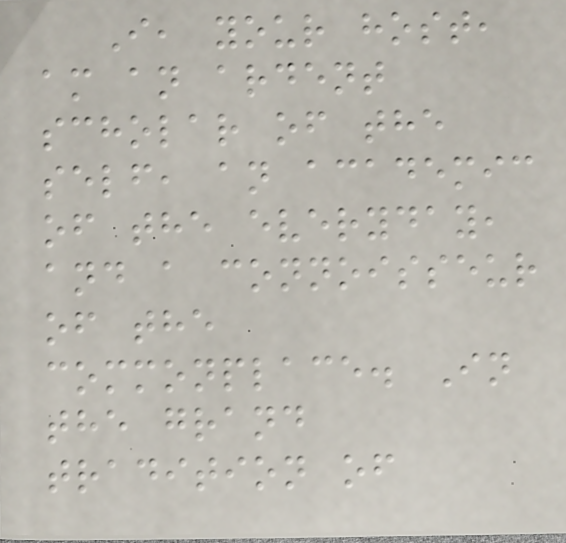I, your host,
am an ardent
scholar of the
self, an academic
of the everyday,
and a connoisseur
of the
commonplace. In
the grand
tradition of
